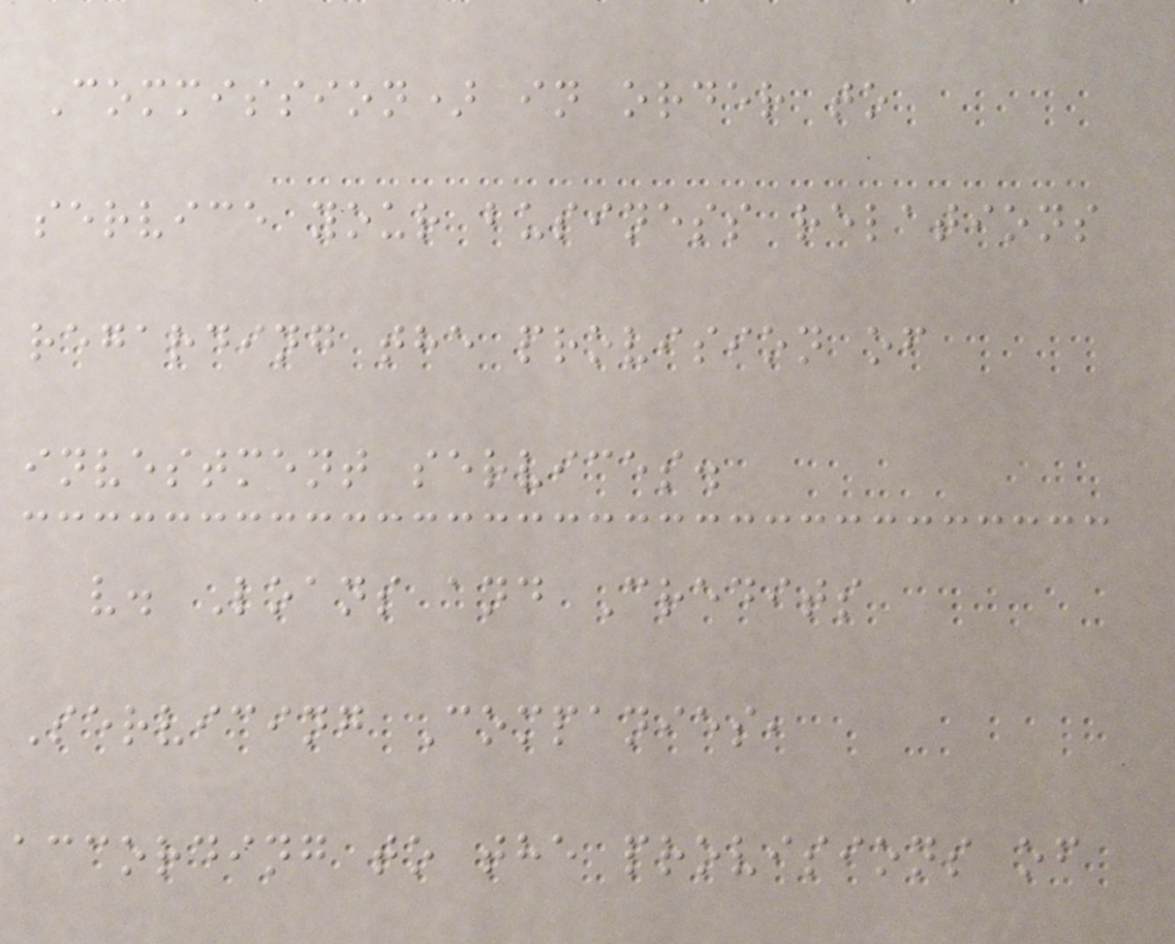Commission) in order to
service your business relations
regarding the provision of
investment services.
v. Loans and Credits
Servicing Companies,
according to the provisions of
